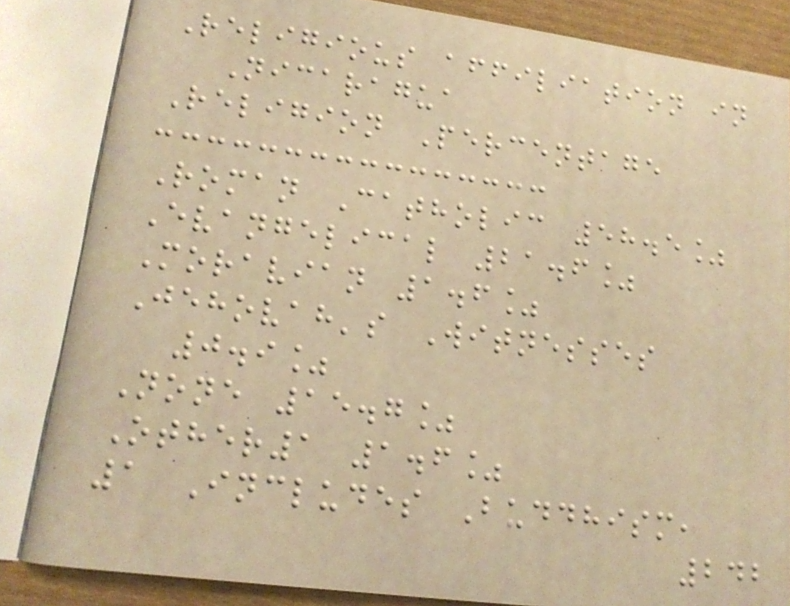Religious affiliation in
Nicaragua
Religion Percentage
Roman Catholic 58.5%
Evangelical 21.6%
Moravian 1.6%
Jehovah's Witnesses
0.9%
None 15.7%
Other1 1.6%
1 Includes Buddhism,
242
